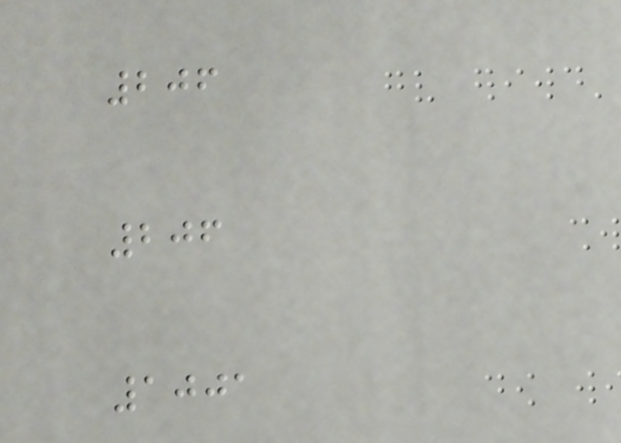206
206
1001
